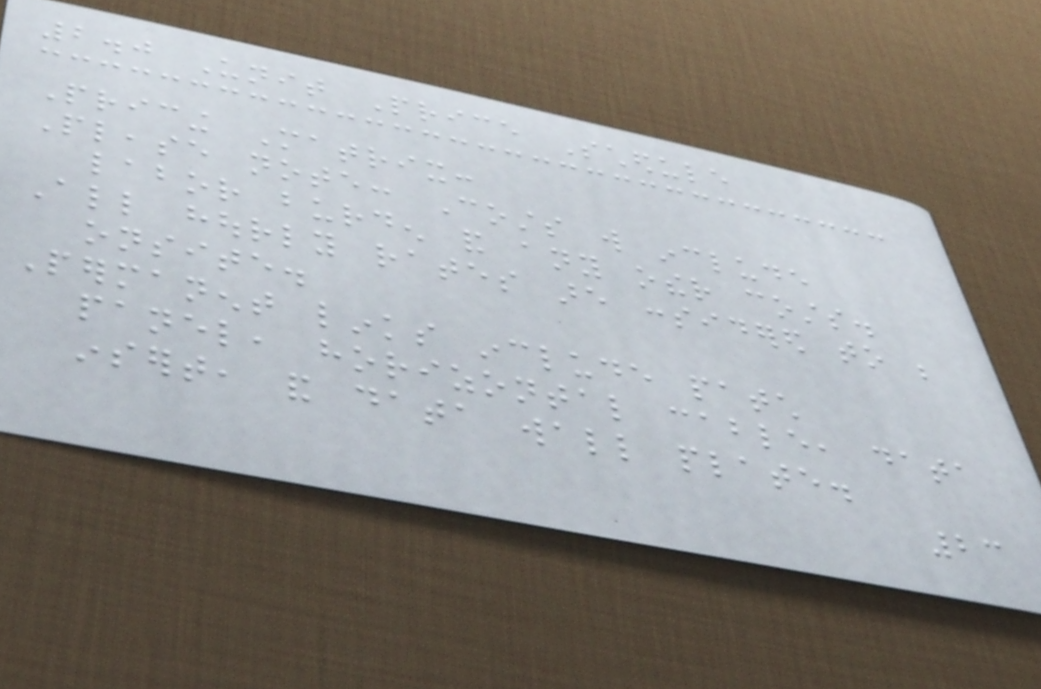2.0 Unit Price Schedule
Pricing Matrix:
Please note: Costs will include
labor burden and any other costs.
All hourly rates are considered to be
onsite.
Permanent links include patch
panel, horizontal cable, data
insert, and data wall plate.
23
